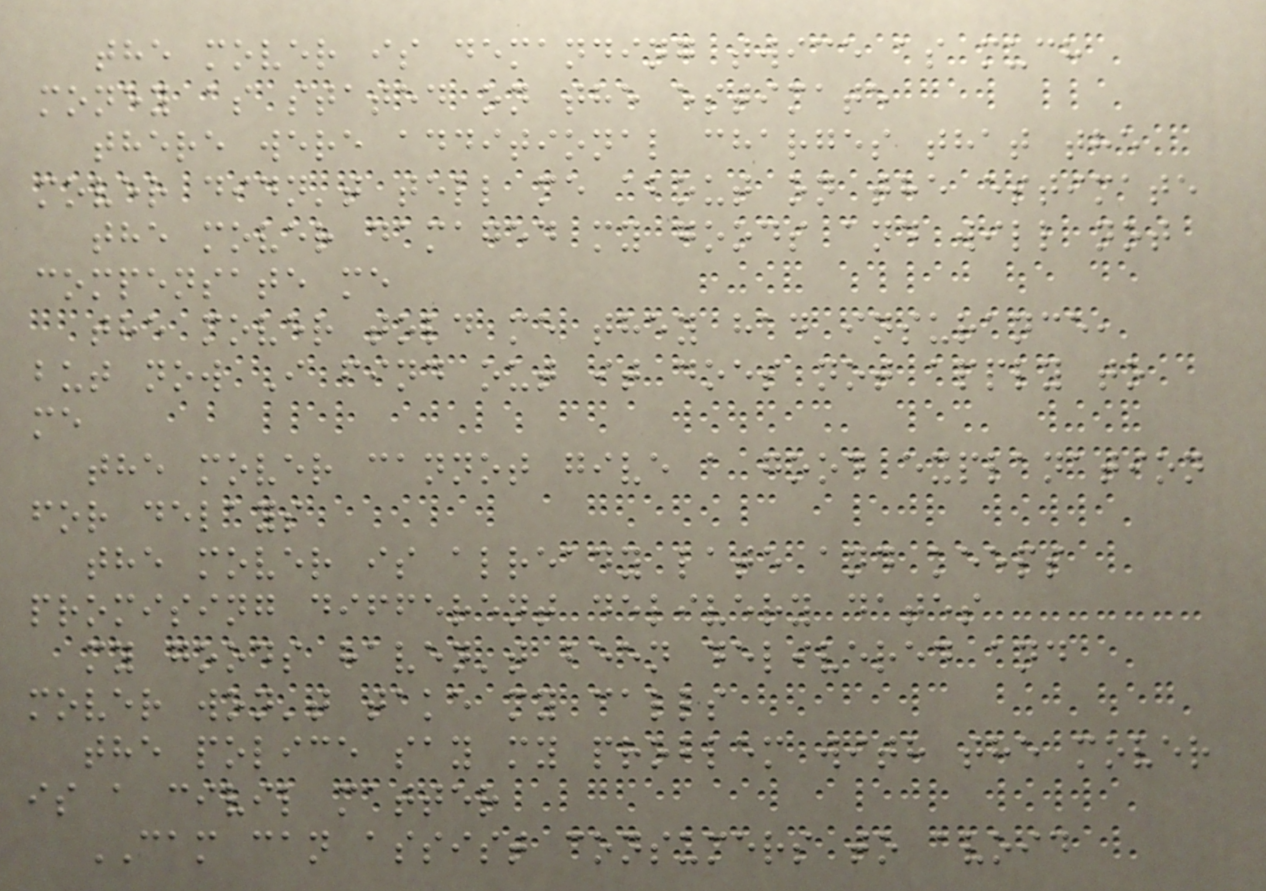the mover is demanding twice as much
money as stated on the estimate
there were additional charges that the
mover didn't tell me about on the estimate
the mover damaged my goods and will not
compensate me
the mover told me they had insurance,
but now I find out it does not apply to
me
the mover cannot give a good explanation
for delays
the mover is already late and keeps
promising different delivery dates
my goods haven't been delivered and
mover won't take my calls
the police say my problem with the mover
is a civil matter
CAM can assist consumers to avoid
